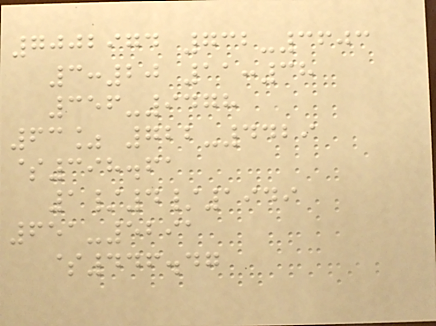7002974 732-3603
3:20 11:38
356-9478
63% 722-4429
$398.61
1/4/1949
651-5291
$446.47
